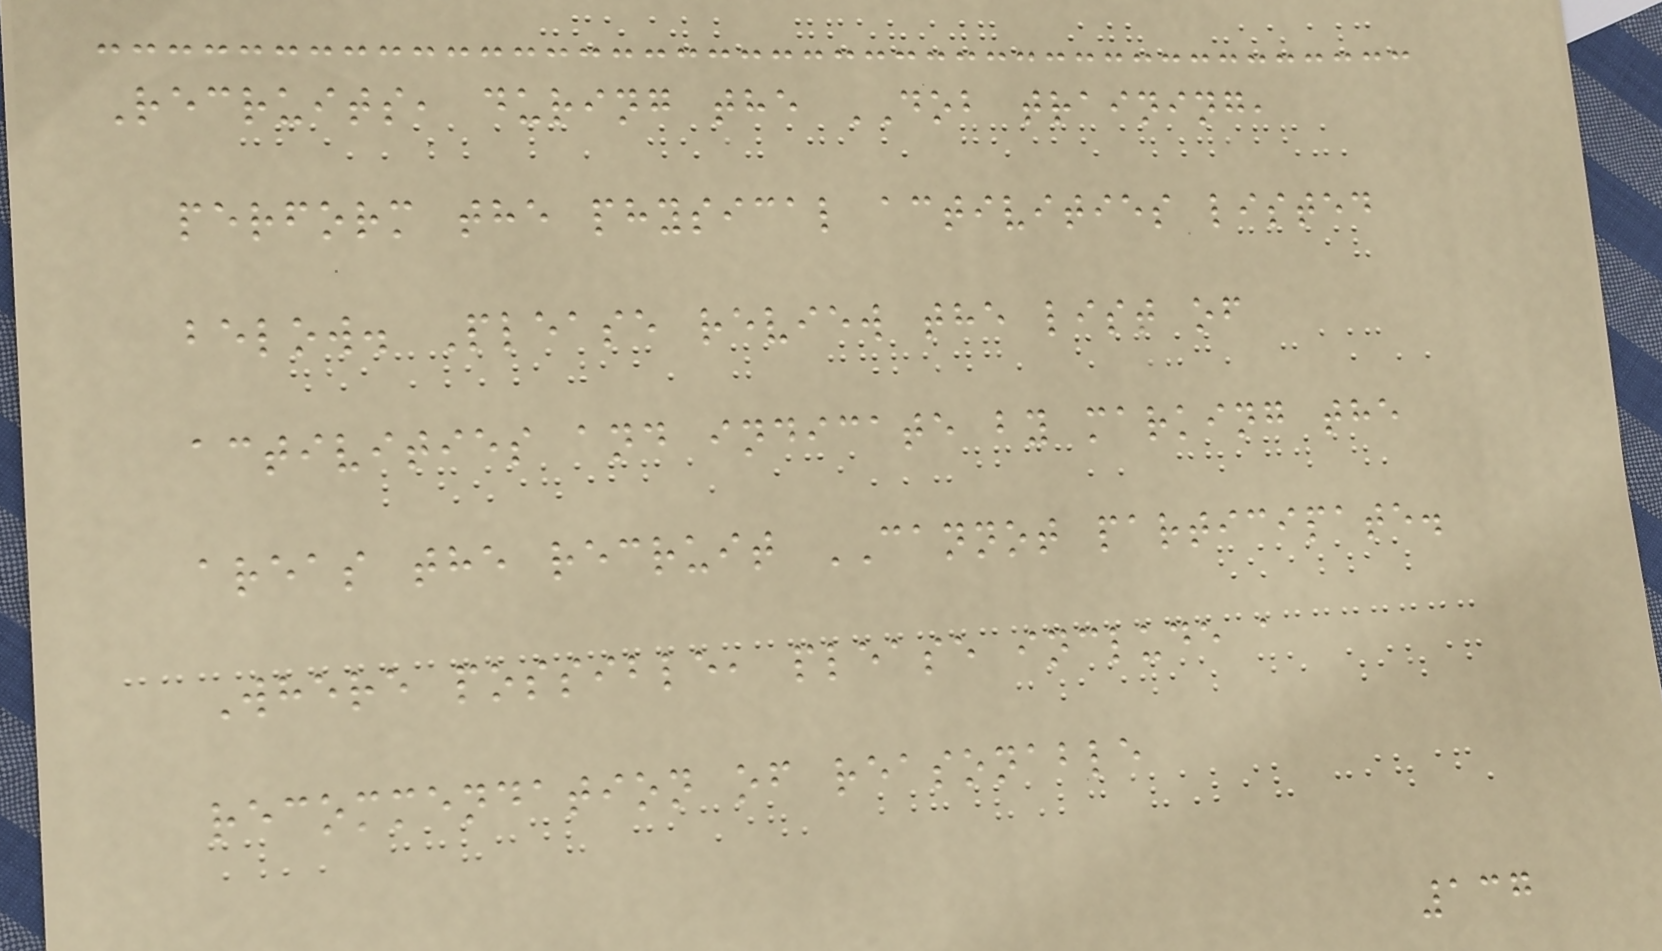Recruits, during the DOB training,
perform the physical activities listed
below. Please review the list of
activities and indicate by marking the
areas the recruit CANNOT participate.
Where possible, please include a
recommendation of reasonable
137
